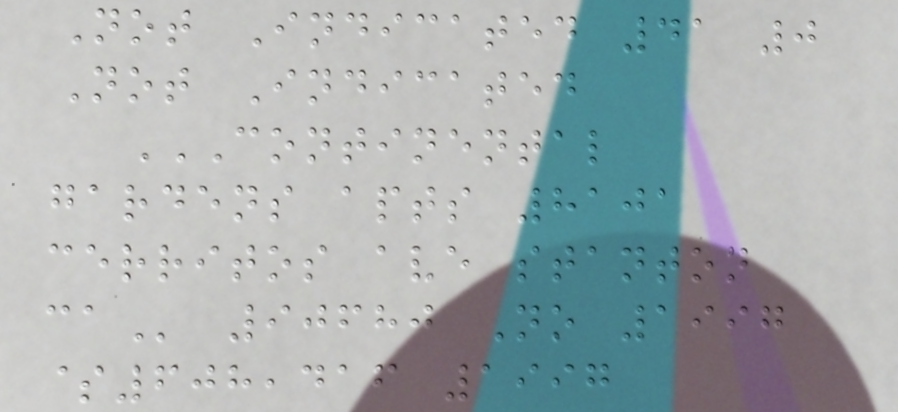Not Indicated 41 0
Not Indicated
CONTINENTAL
GARDENS APTS 8101
CERRITOS AVE STANTON
CA 90680 No 1997
$608,416 1997
